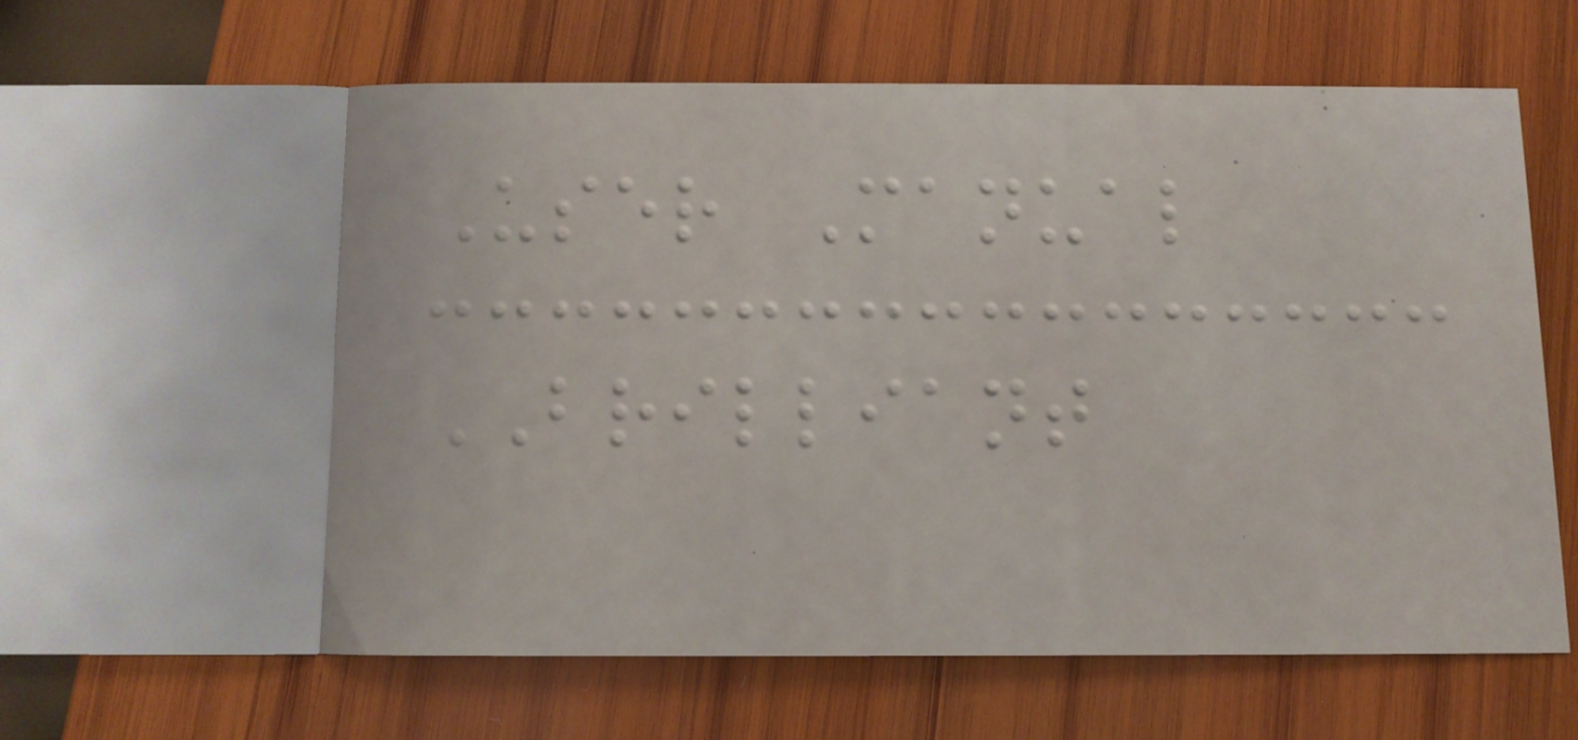User Manual
BRILLIANT
